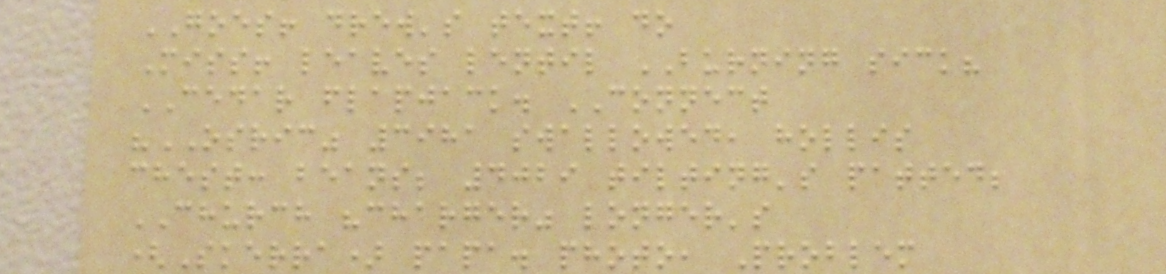GOES! drew's text! do
Miss! leaves lentil BURNING sick?
CEDAR flapjack. CONNECT
"OSRIC" 3981 swallowed, hollis
chest: beans; 4029 tilting's patted;
CHURCH "charger" longer's
(Skerra) papa. photo, Problem
